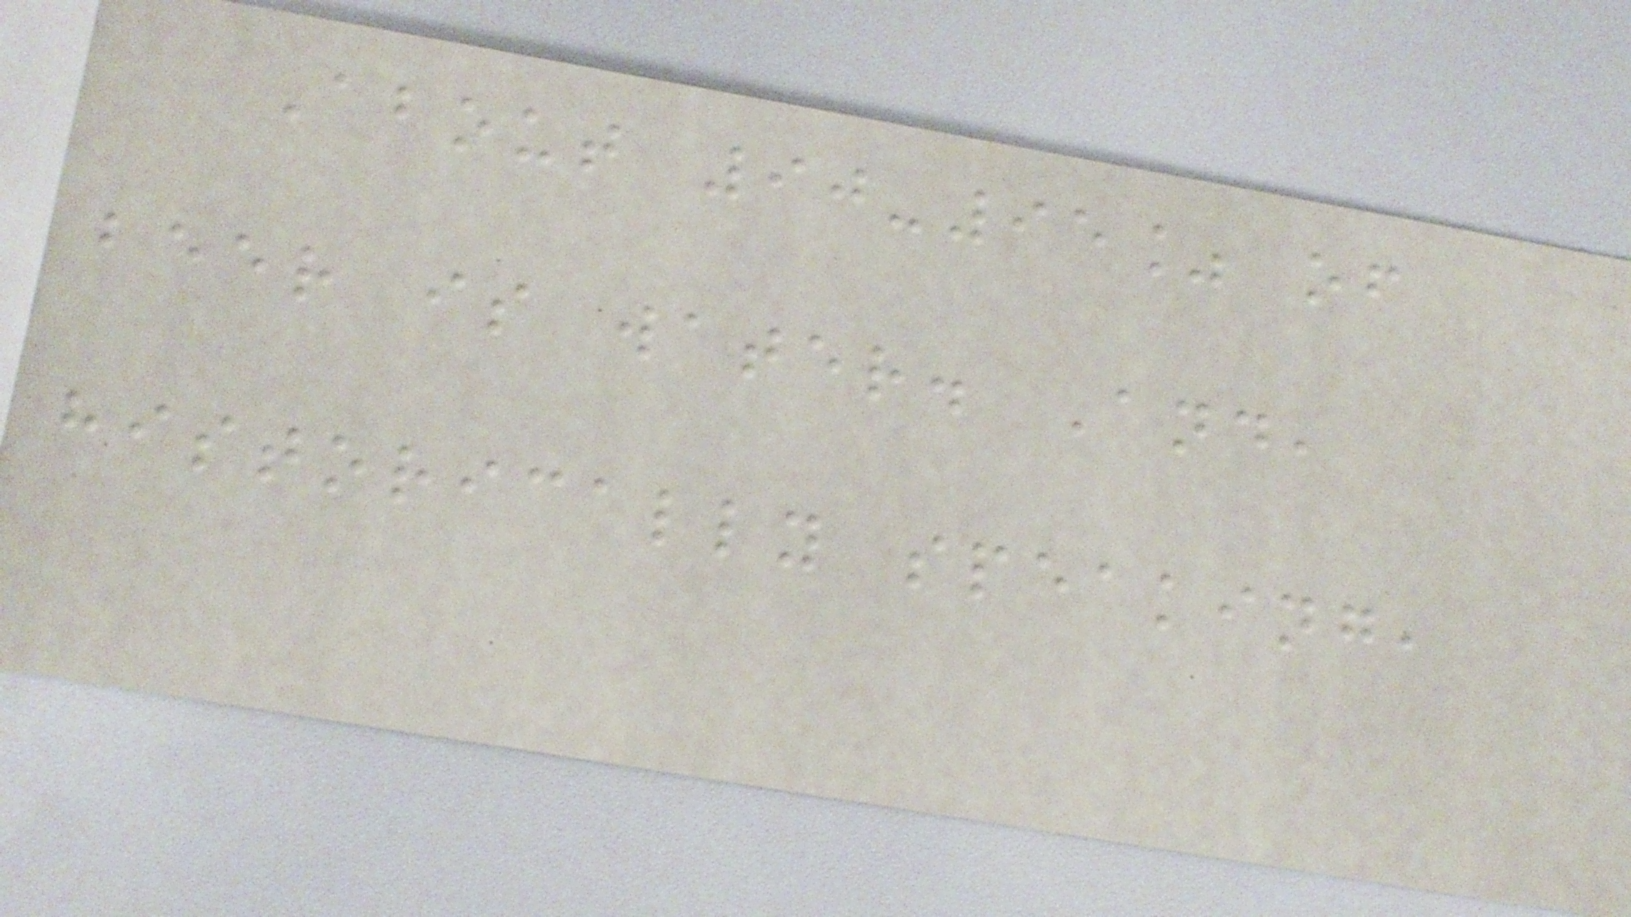About 90-95% of
beer is water. And,
historically speaking,
